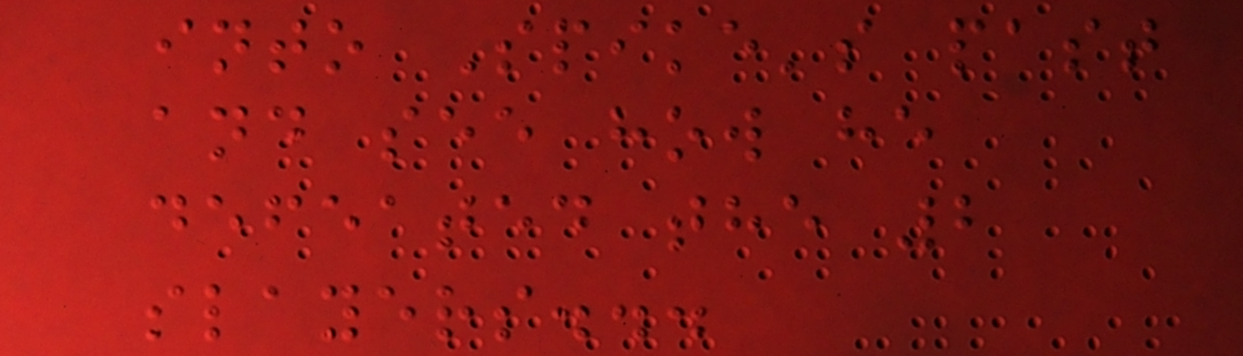into Spike's past
and see how he
defeated the 2
slayers...
